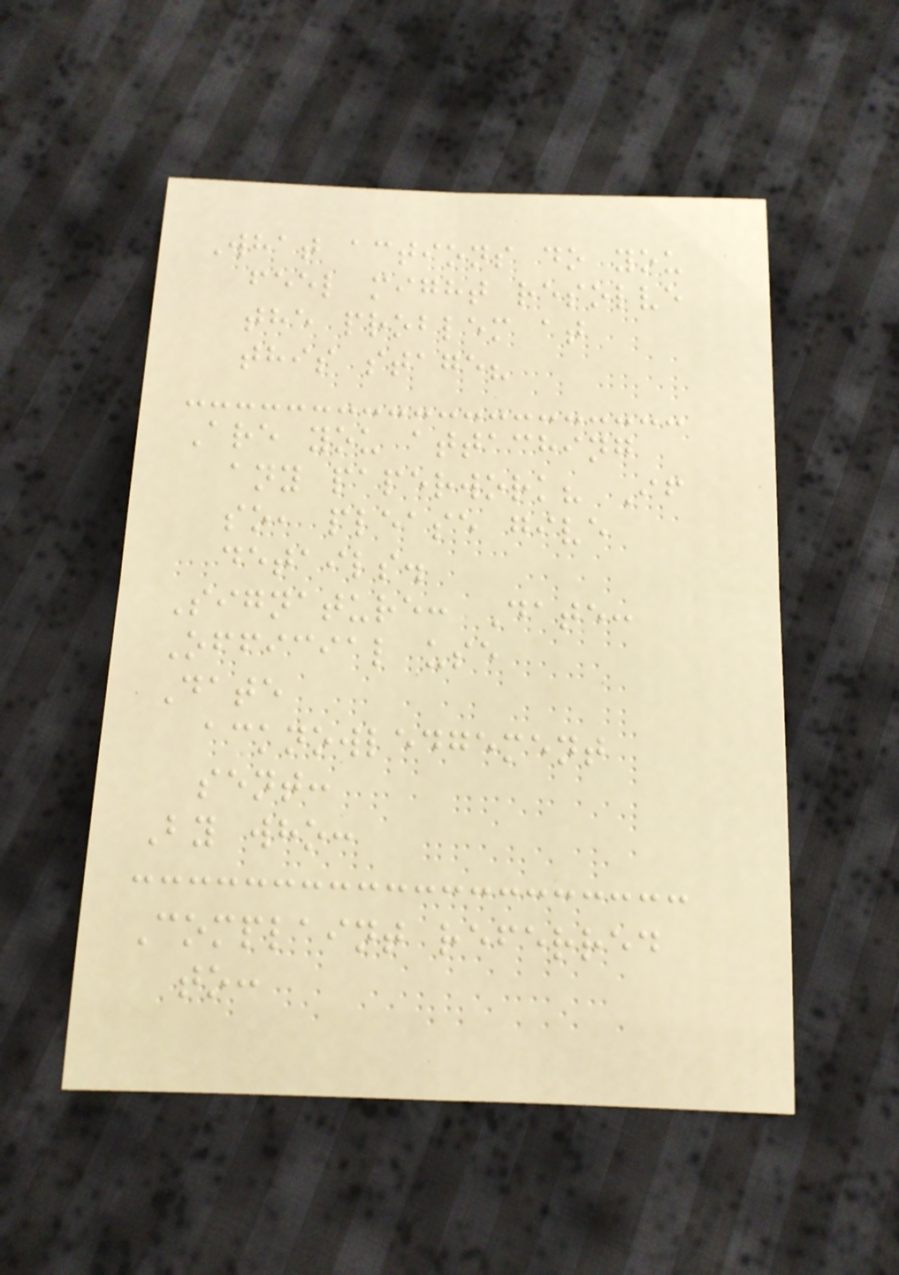What actions do you
feel might resolve
the problem at
this stage?
Are you attaching
any paperwork? If
so, please give
details.
Signature: Date:
Official use
Date
acknowledgement
sent:
By who:
Complaint referred
to:
